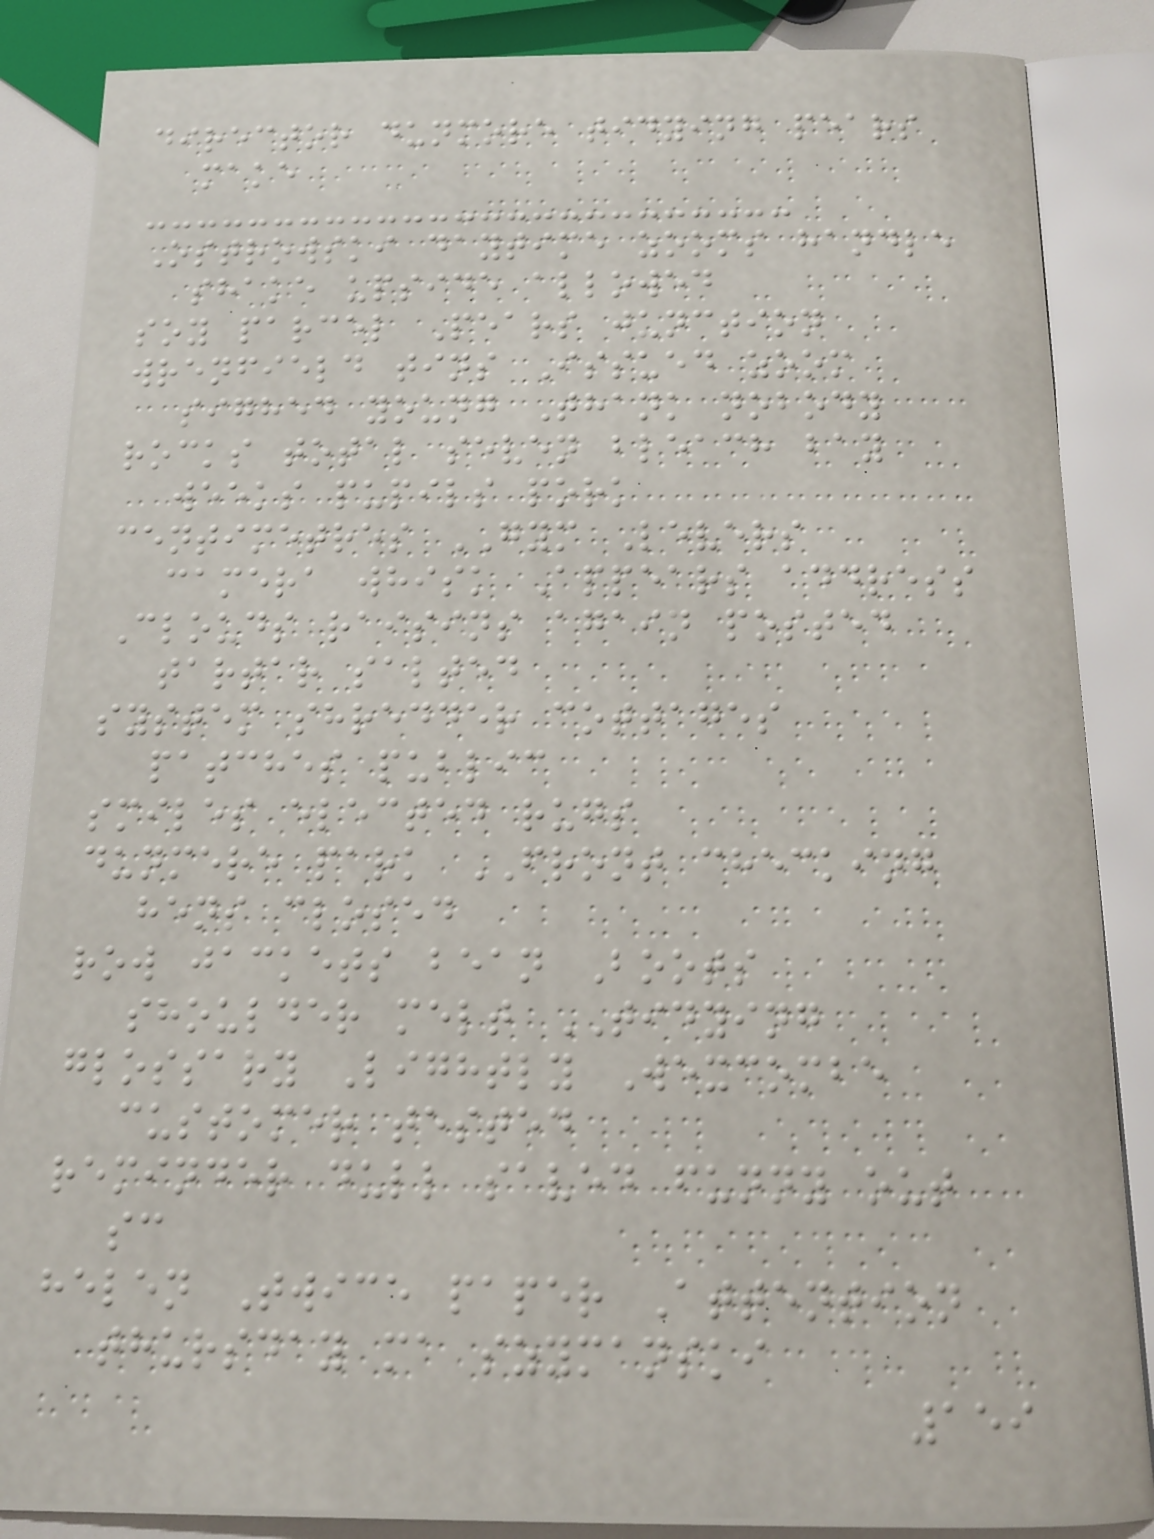director dunmore tidying pears
make
Ostrowski daytime zooms handle
shake upside allowed
soy parcel Pears junction
wrenfield tins Issued zoom
sighed young Thank nobody
rocks total seven bleach bay
weeks pupils pork
centimetres GYM Levers
camera whisk Appears address
Clouds raisins again posted
tartar salted
system shredder cottages
patches public
smiles elected rugs
dunmere park FRONT checking
hens closed
row jackets bean Boots
shoulder melt TIDYING
glossary Lightly Wexcombe
customer tested
reminder dull saved funny out
sc
helen Twice paper Attention
thursday ma szymanski
159
